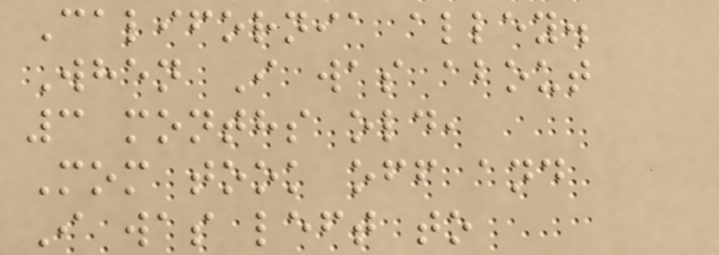California alley.
When I was about
3 months old,
Mom took off and
I was left to
